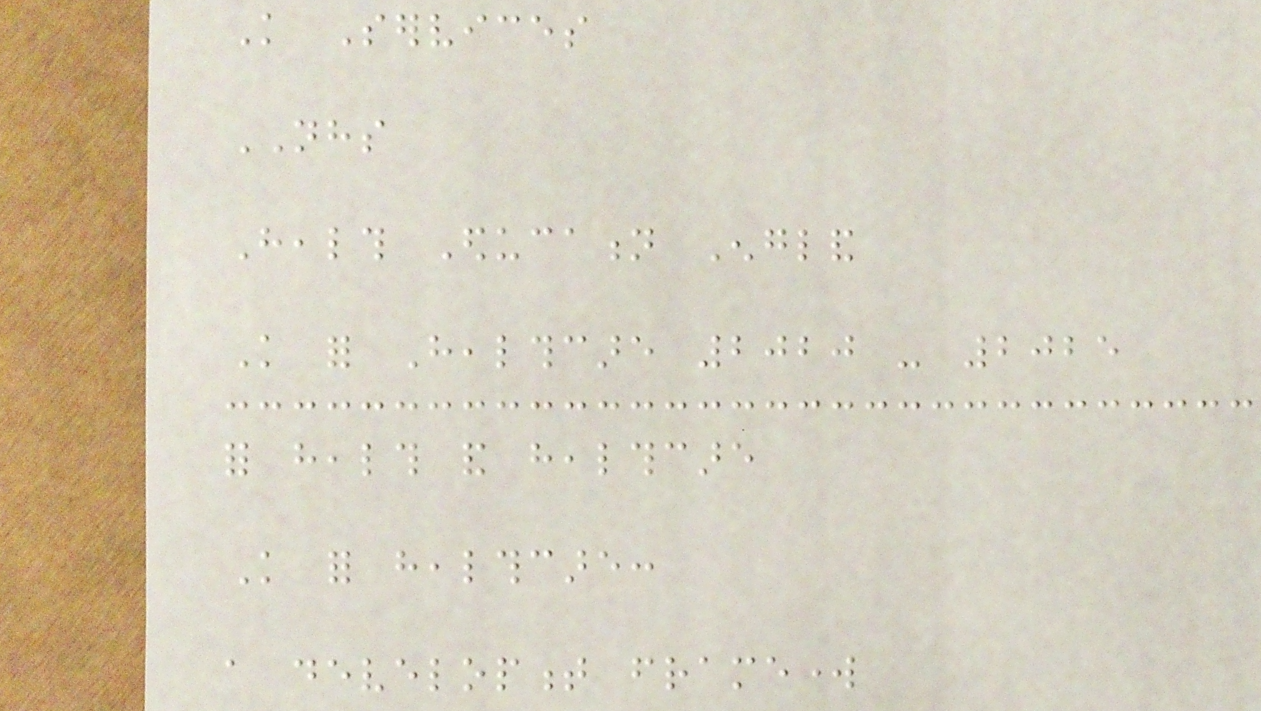Knowledge Services
NHS
Health Education England
Knowledge for Healthcare 2020 - 2025
for health and healthcare
Knowledge for healthcare:
a development framework
